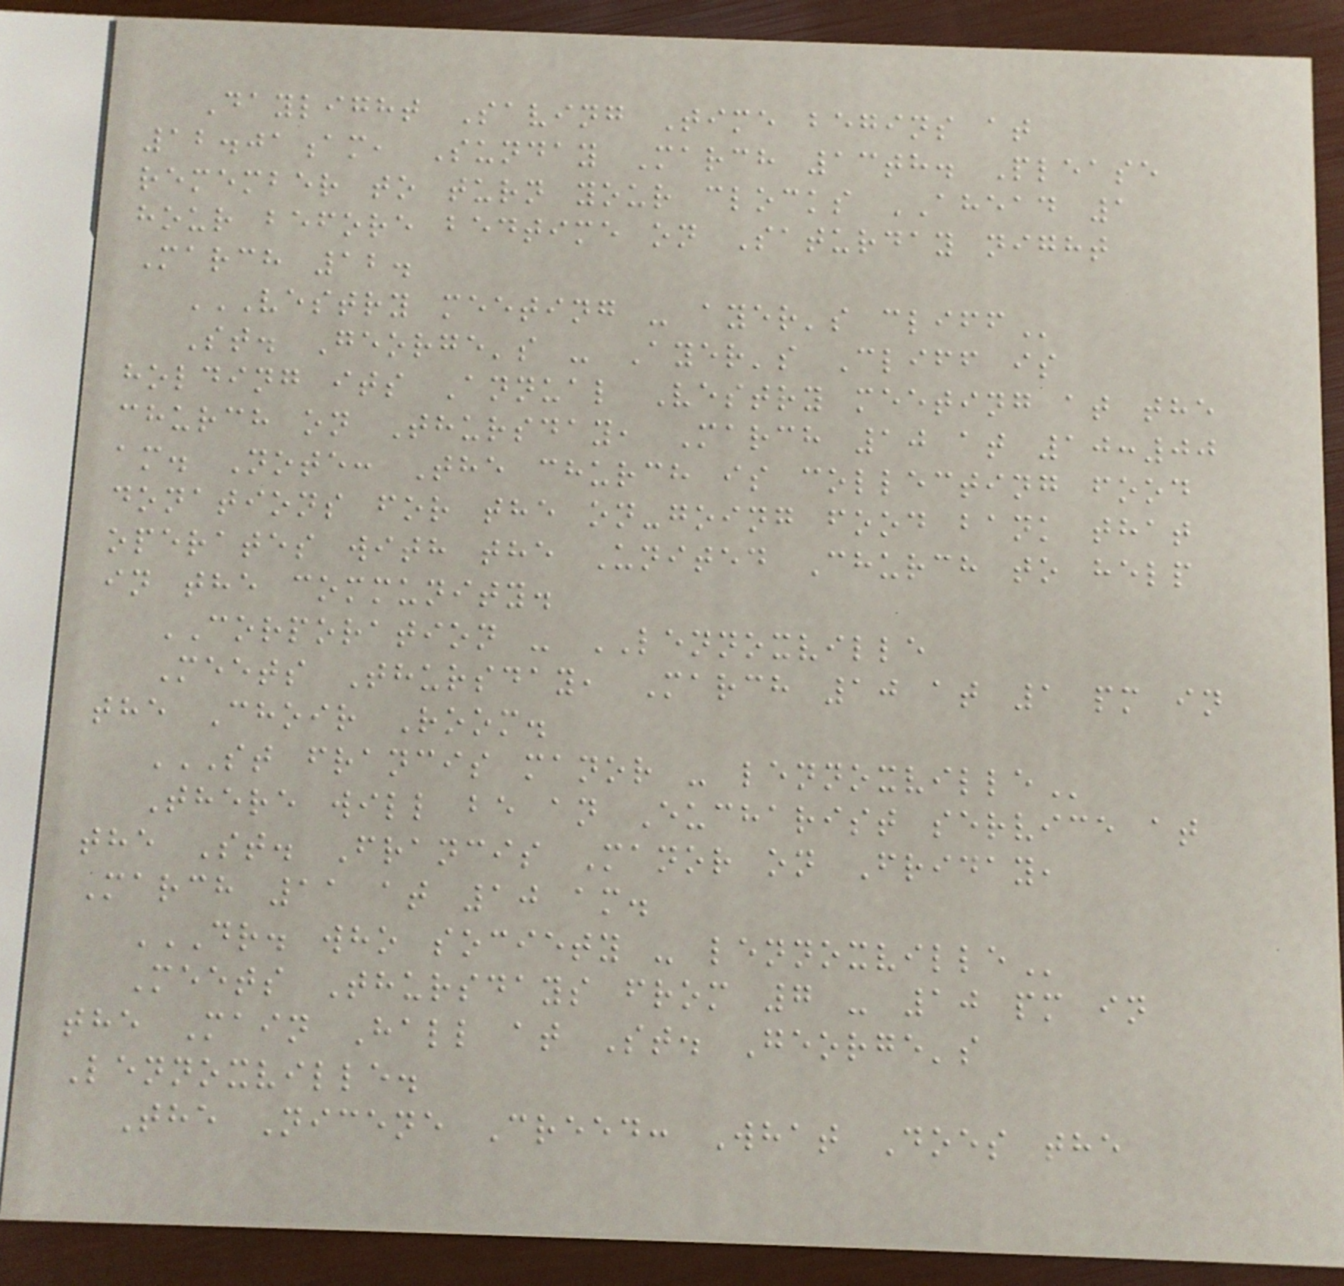Daylight Saving Time begins at
12.01am, Sunday March 13th. Please
remember to turn your clocks AHEAD 1
hour before bedtime on Saturday night
March 12.
VESTRY MEETING - AYER'S CLIFF
St. George's - Ayer's Cliff is
holding its Annual Vestry meeting at the
church on Thursday, March 10 at 10:00
am. Note: The church is collecting food
donations for the on-going food bank that
operates with the United Church to help
in the community.
CORPORATION - LENNOXVILLE
Meets Thursday, March 10 at 1 pm in
the Choir Room.
ST FRANCIS MANOR - LENNOXVILLE
There will be an Eucharist service at
the St. Francis Manor on Friday,
March 11 at 10 am.
DR. WHO SOCIETY - LENNOXVILLE
Meets Thursdays from 7 - 10 pm in
the Main Hall at St. George's
Lennoxville.
The Nicene Creed: What Does the
